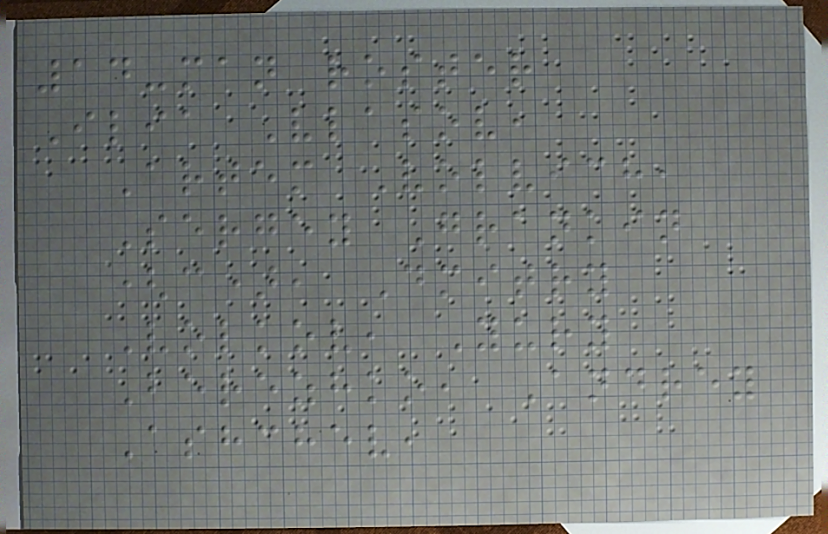14-man roster
Ilia Vlasov,
Artem Volvich,
Sergey Grankin
(c), Dmitry
Volkov, Yury
Berezhko, Andrey
Ashchev,
